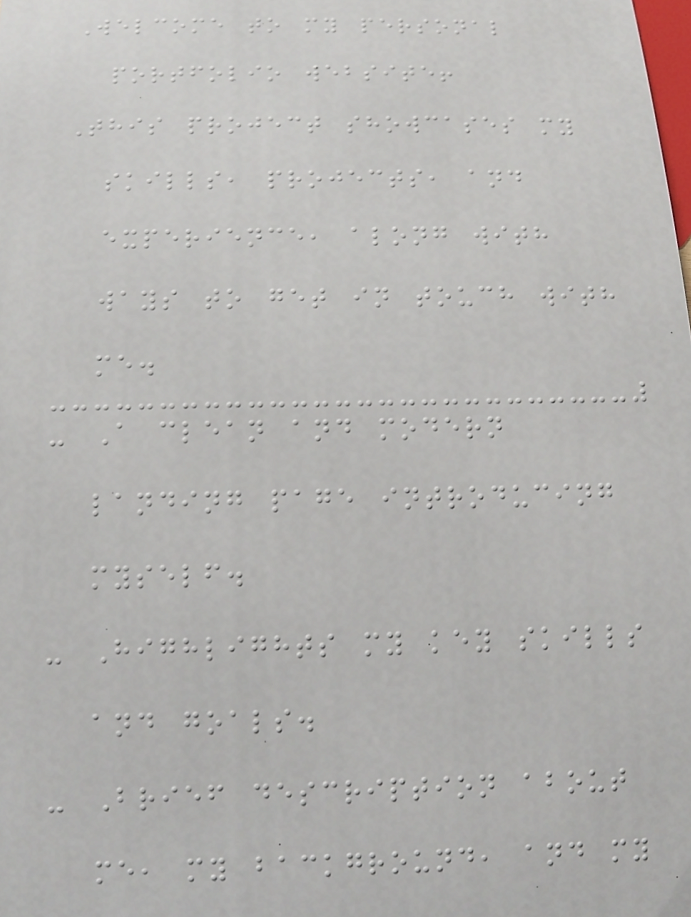Welcome to my personal
portfolio website!
This project showcases my
skills, projects, and
experience, along with
ways to get in touch with
me.
- A clean and modern
landing page introducing
myself.
- Highlights my key skills
and goals.
- Brief description about
me, my background, and my
